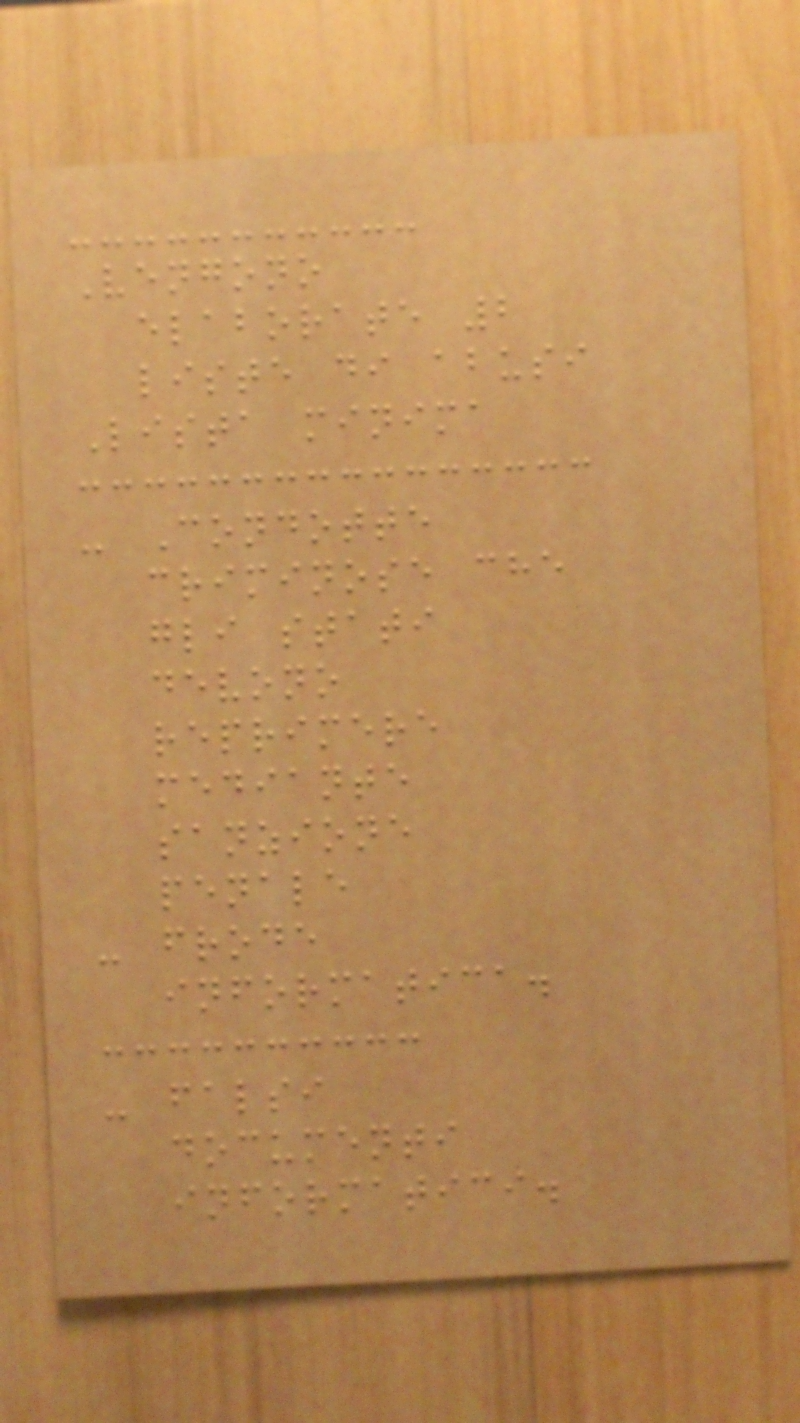Vengono
elaborate 2
liste di abusi
Lista minima
- Condotte
criminose che
gli stati
devono
reprimere
mediante
sanzione
penale
- frode
informatica.
- falsi
documenti
informatici.
